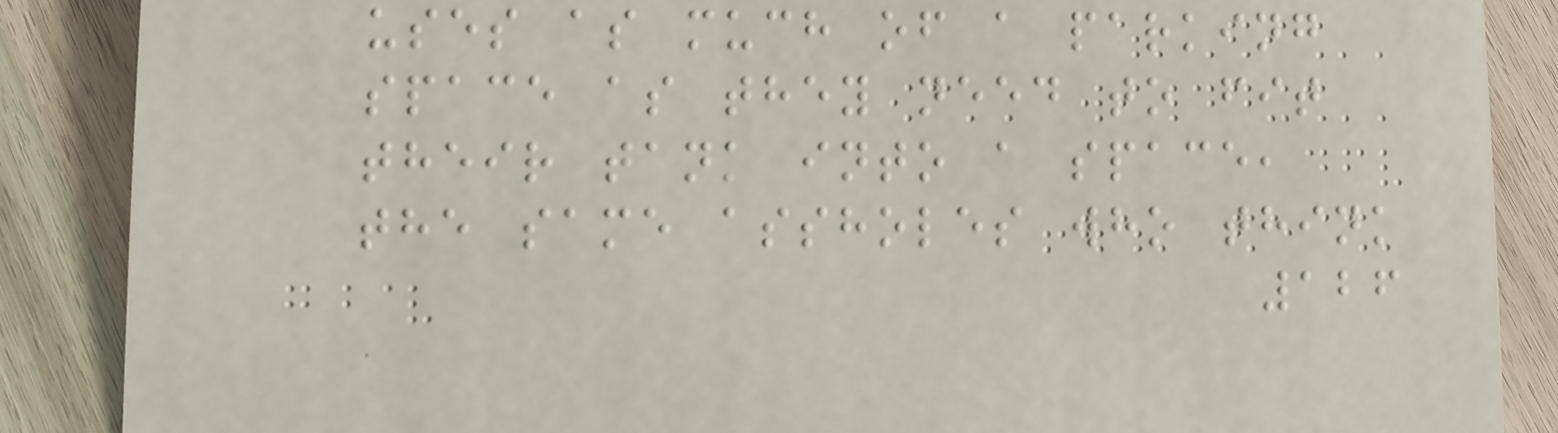uses as much of a parking
space as they need to fit
their tank into a space,
the same assholes who think
126
